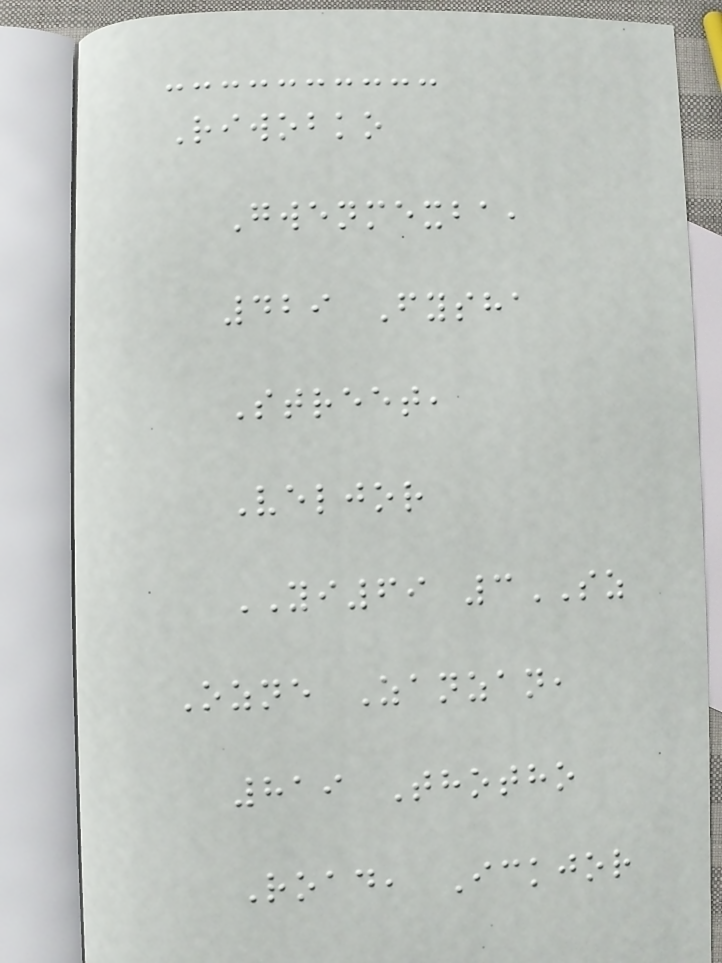Riwobko
Gwenmexba,
429 Fysha
Street,
Veljor
YI69 3SZ
Ozne Zanzan,
819 Thotho
Road, Ickjor
